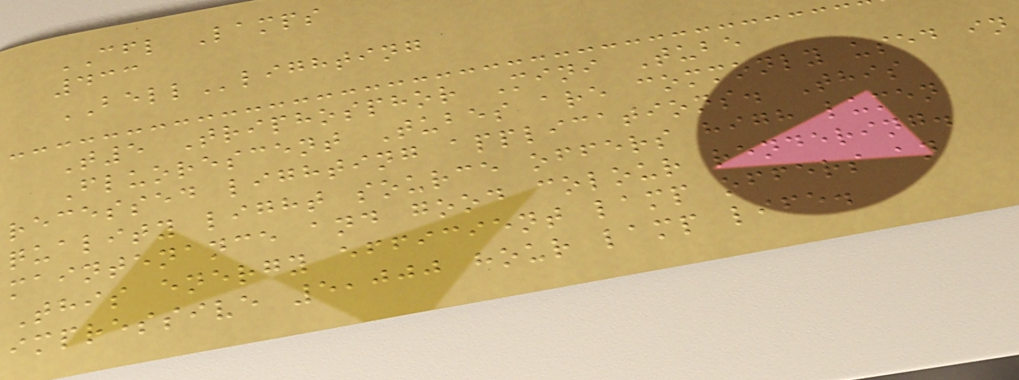CFL Lamps
433
BELLlighting
T5 Triphosphor Mini Tube
Fluorescent Tubes are commonly used in
recessed lighting applications. This
quality light source offers high lumen
maintenance and good colour rendering.
This energy efficient lamp offers an
impressive 5,000 hour lamp life.
